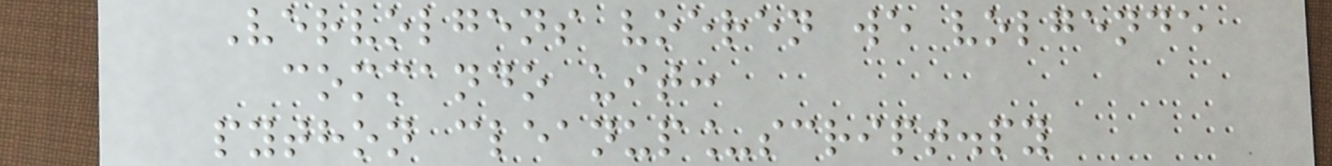Vervolgens voeren we volgende
commando uit:
python cleanup_script.py
